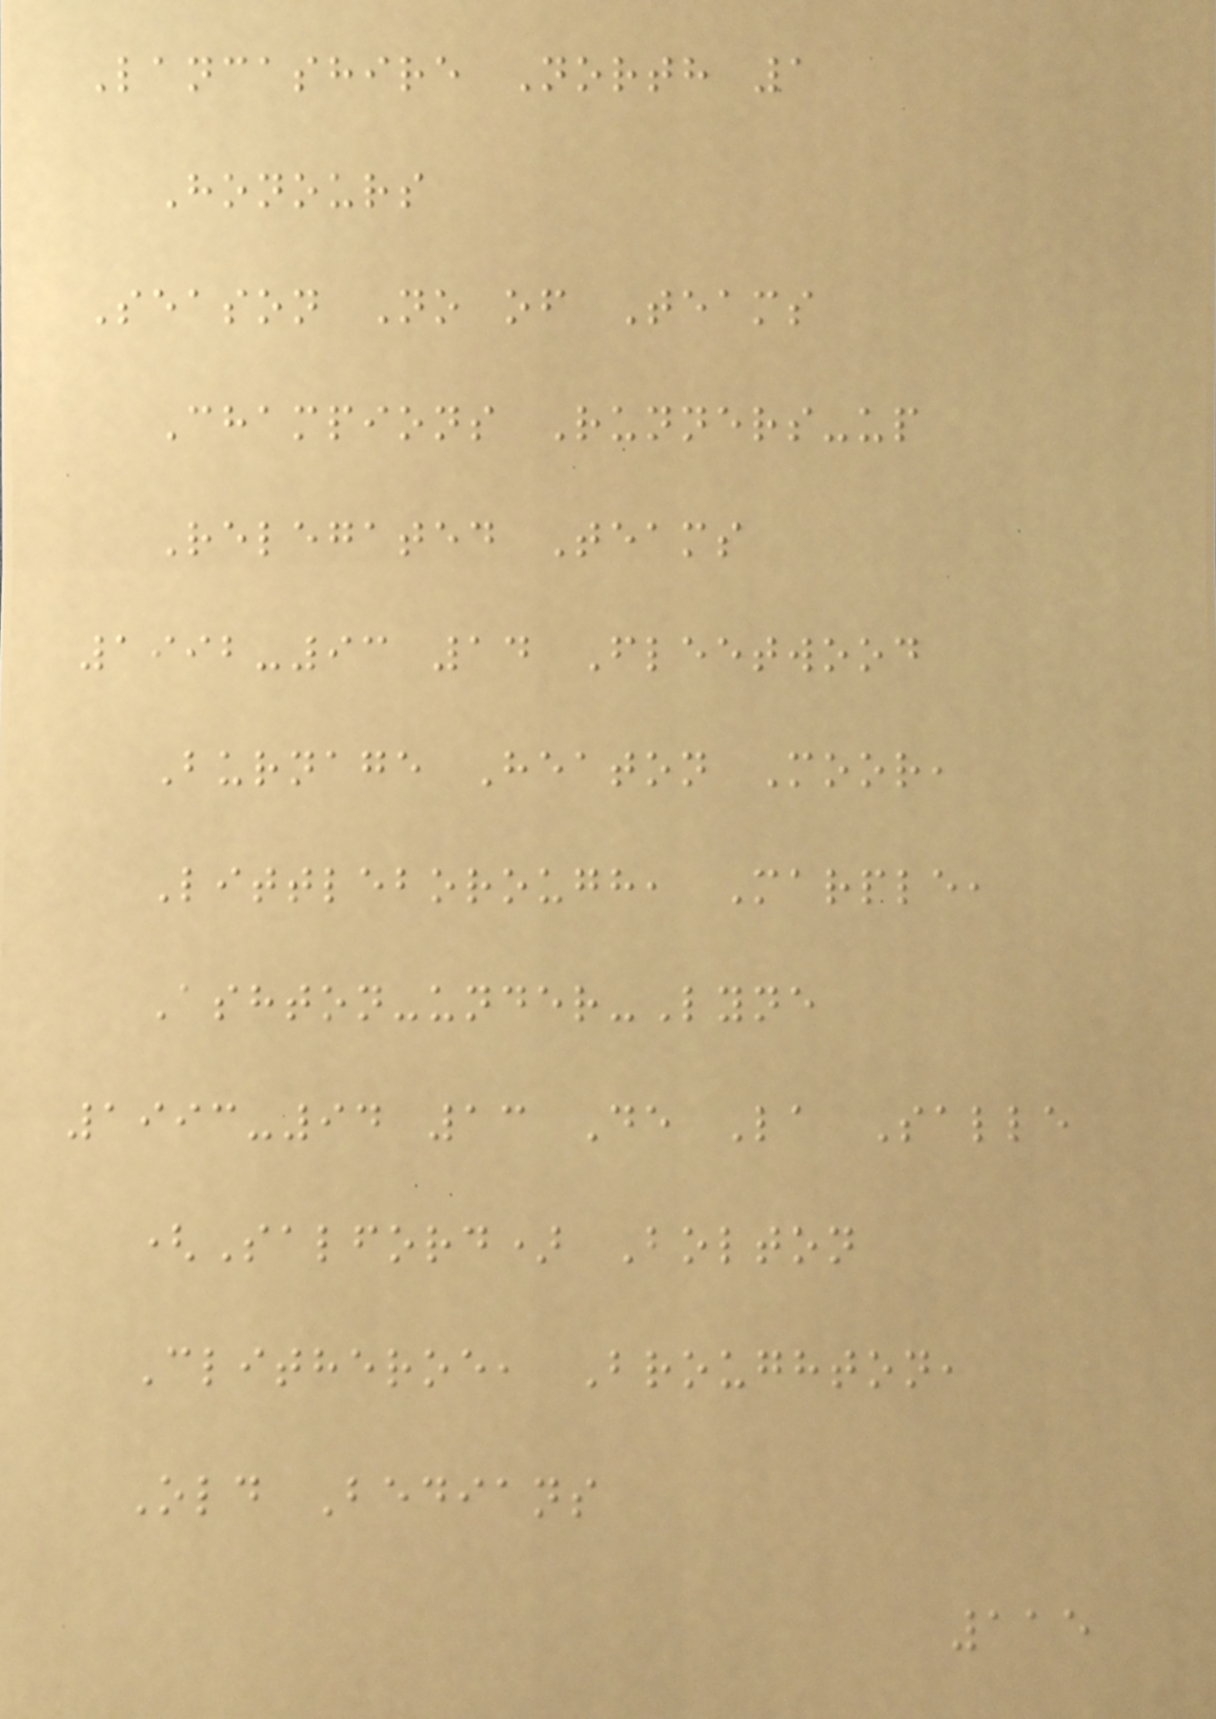Lancashire North 1
Honours
Season No of Teams
Champions Runners-up
Relegated Teams
1992-93 14 Fleetwood
Burnage Heaton Moor,
Littleborough, Marple,
Ashton-under-Lyne
1993-94 13 De La Salle
(Salford) Bolton
Clitheroe, Broughton,
Old Bedians
115
